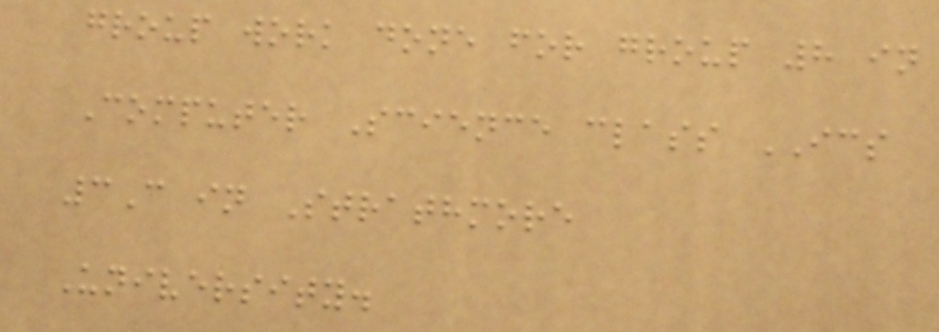group work done for group 8 in
Computer Science class ICS
3C in Strathmore
University.
